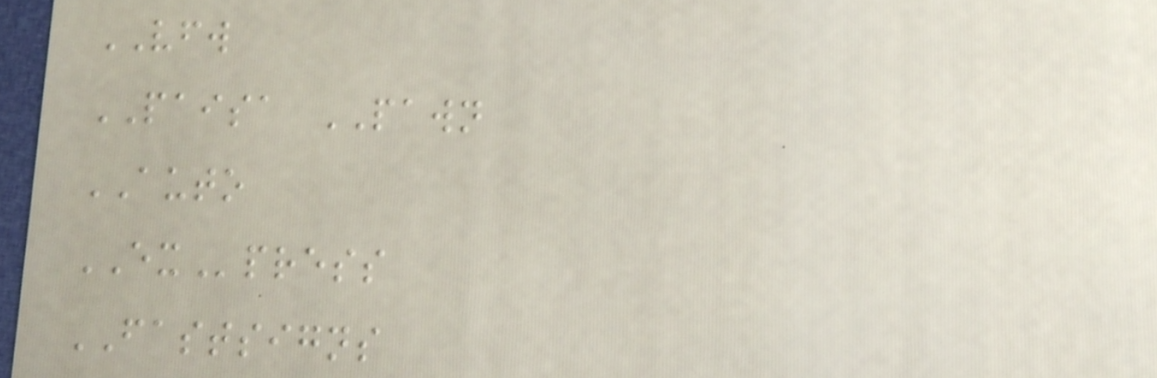VFW
PAISA PAWN
AUTO
EXpress
FASTSIGNS
